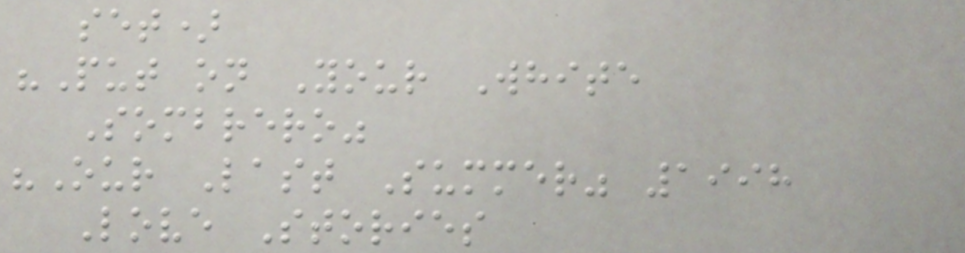set)
"Put on Your White
Sombrero"
"Our Last Summer" 1998
Love Stories
